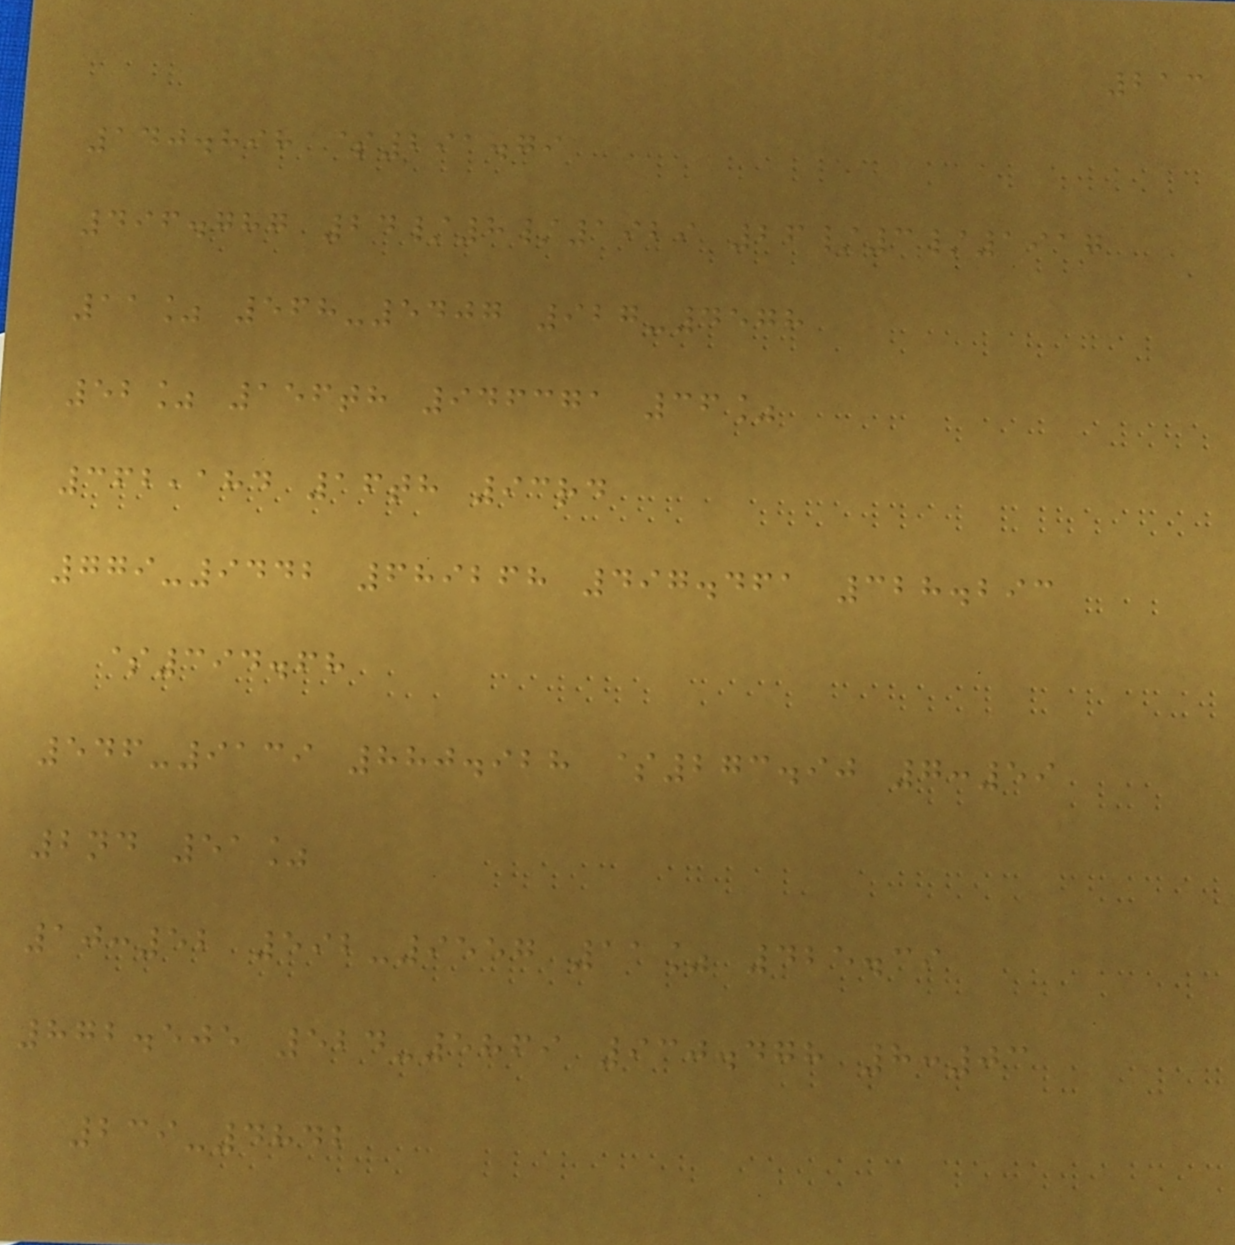213
140.898 $291.79
496.787 24/8/1929 26/3/1917
11% 568-5407 927-4578
52% 156th 946371 36%
362,184 16th 93rd
779-9442 689268 497.461 328.293
$394.68
546-9139 880.928 $273.90 7:59
2nd 51%
10:52 592-9557 11% 425.39
872.505 524-5869 930.478 8:03
239-4842
